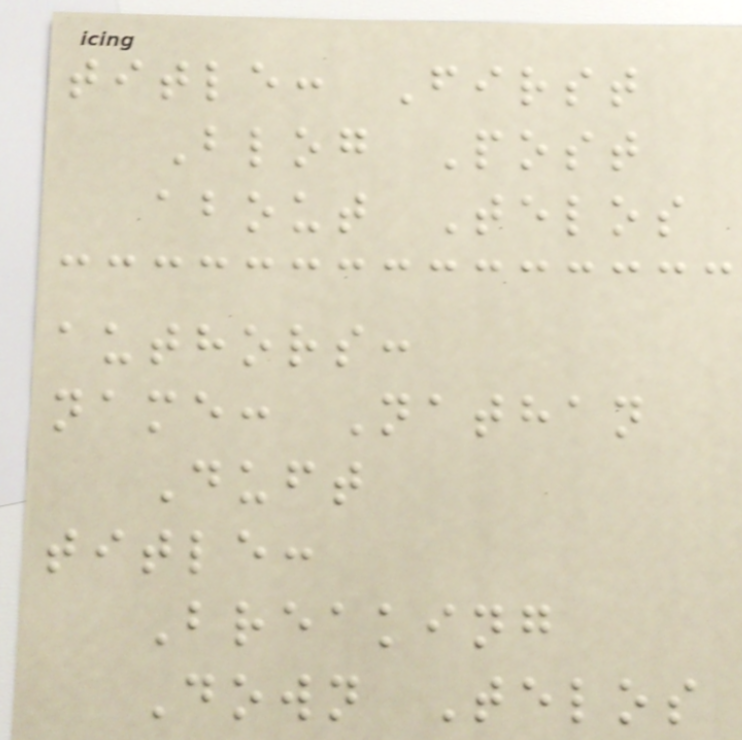title: First
Blog Post
about Telos
authors:
name: Nathan
Duft
title:
Breaking
Down Telos
